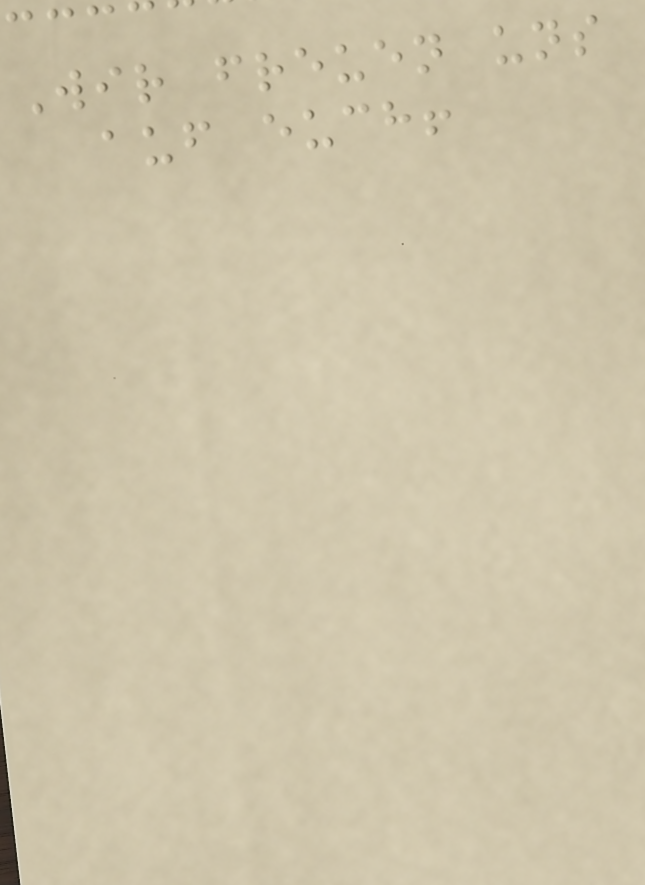Wir freuen uns
auf euch!
